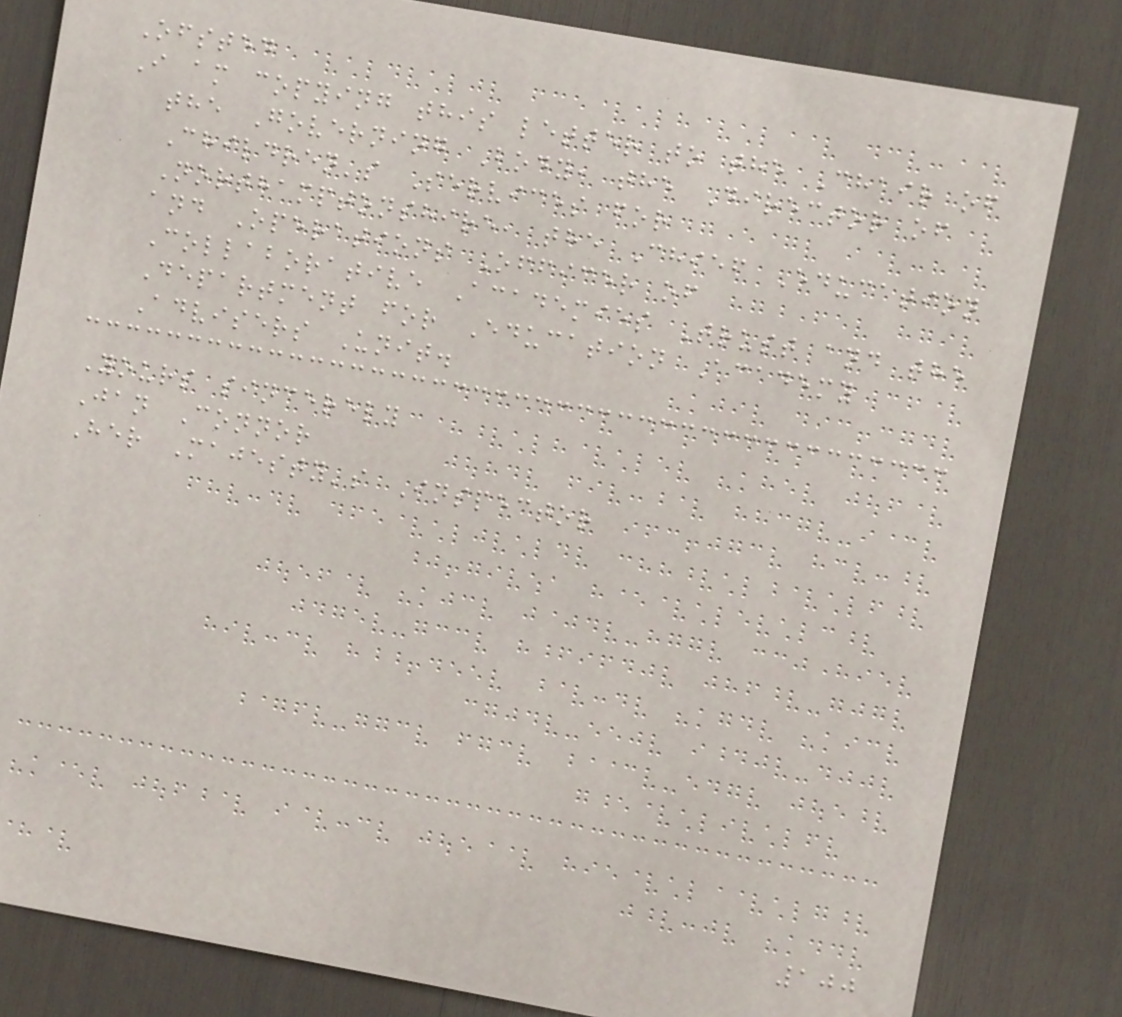Ofsted
I am copying this letter to the Chair of
the Governing Body, the Director of
Children's Services for
Northamptonshire, the Chief Education
and Operations Officer of
Collaborative Academies Trust and the
Department for Education Academy
Advisers Unit.
Yours sincerely
Jan Connor
Her Majesty's Inspector
100
